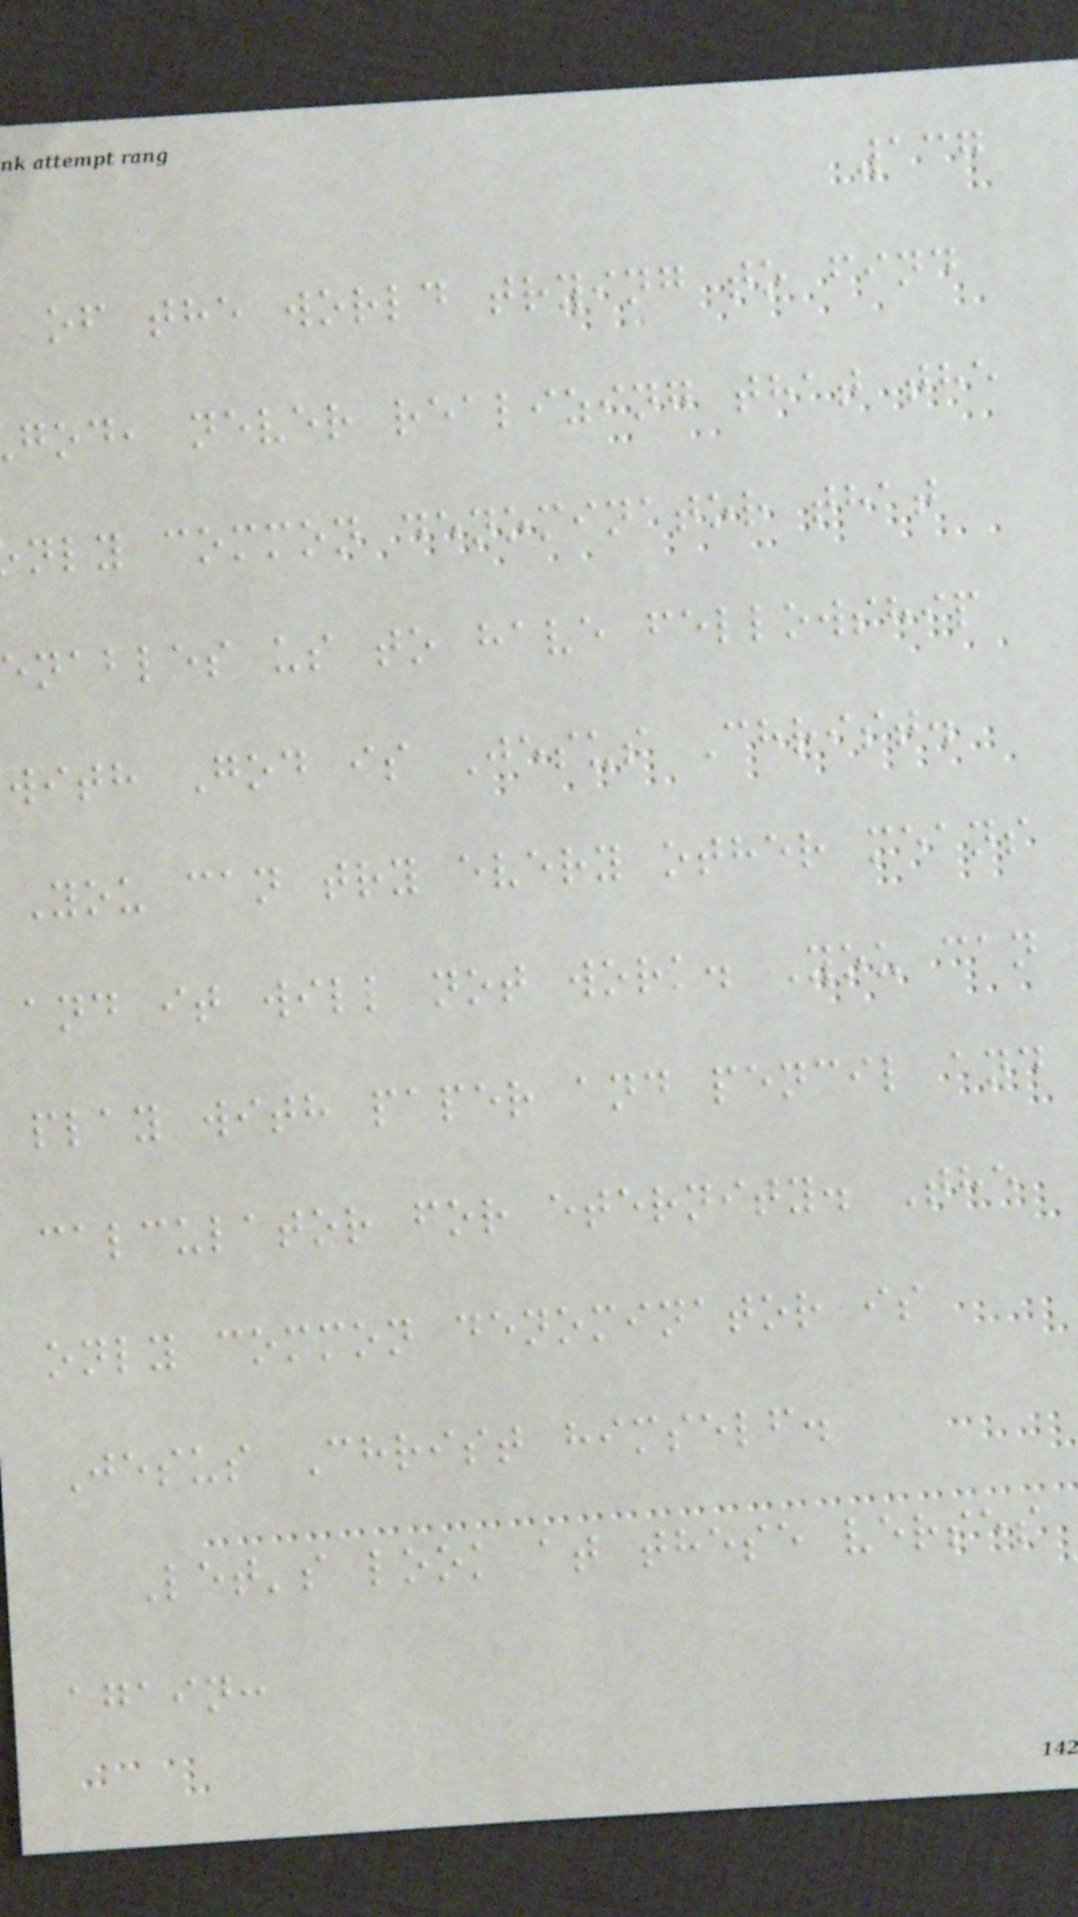137
of the world trying to find
god, never realizing that the
nly common denominator that
enables us to have fellowship
with God is Jesus Christ.
You can try every other means
and it will not work. You can
play with paper and pencil and
calculator for eternity. The
only common denominator is
Jesus Christ himself.
Let's look at these verses
again:
